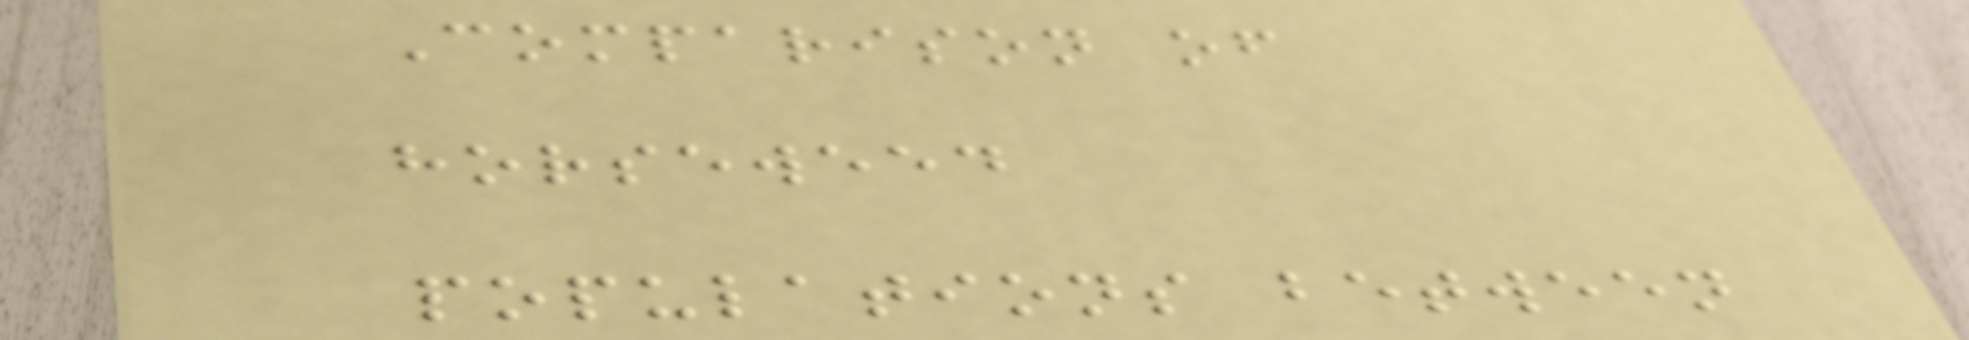Comparison of
horseweed
populations between
